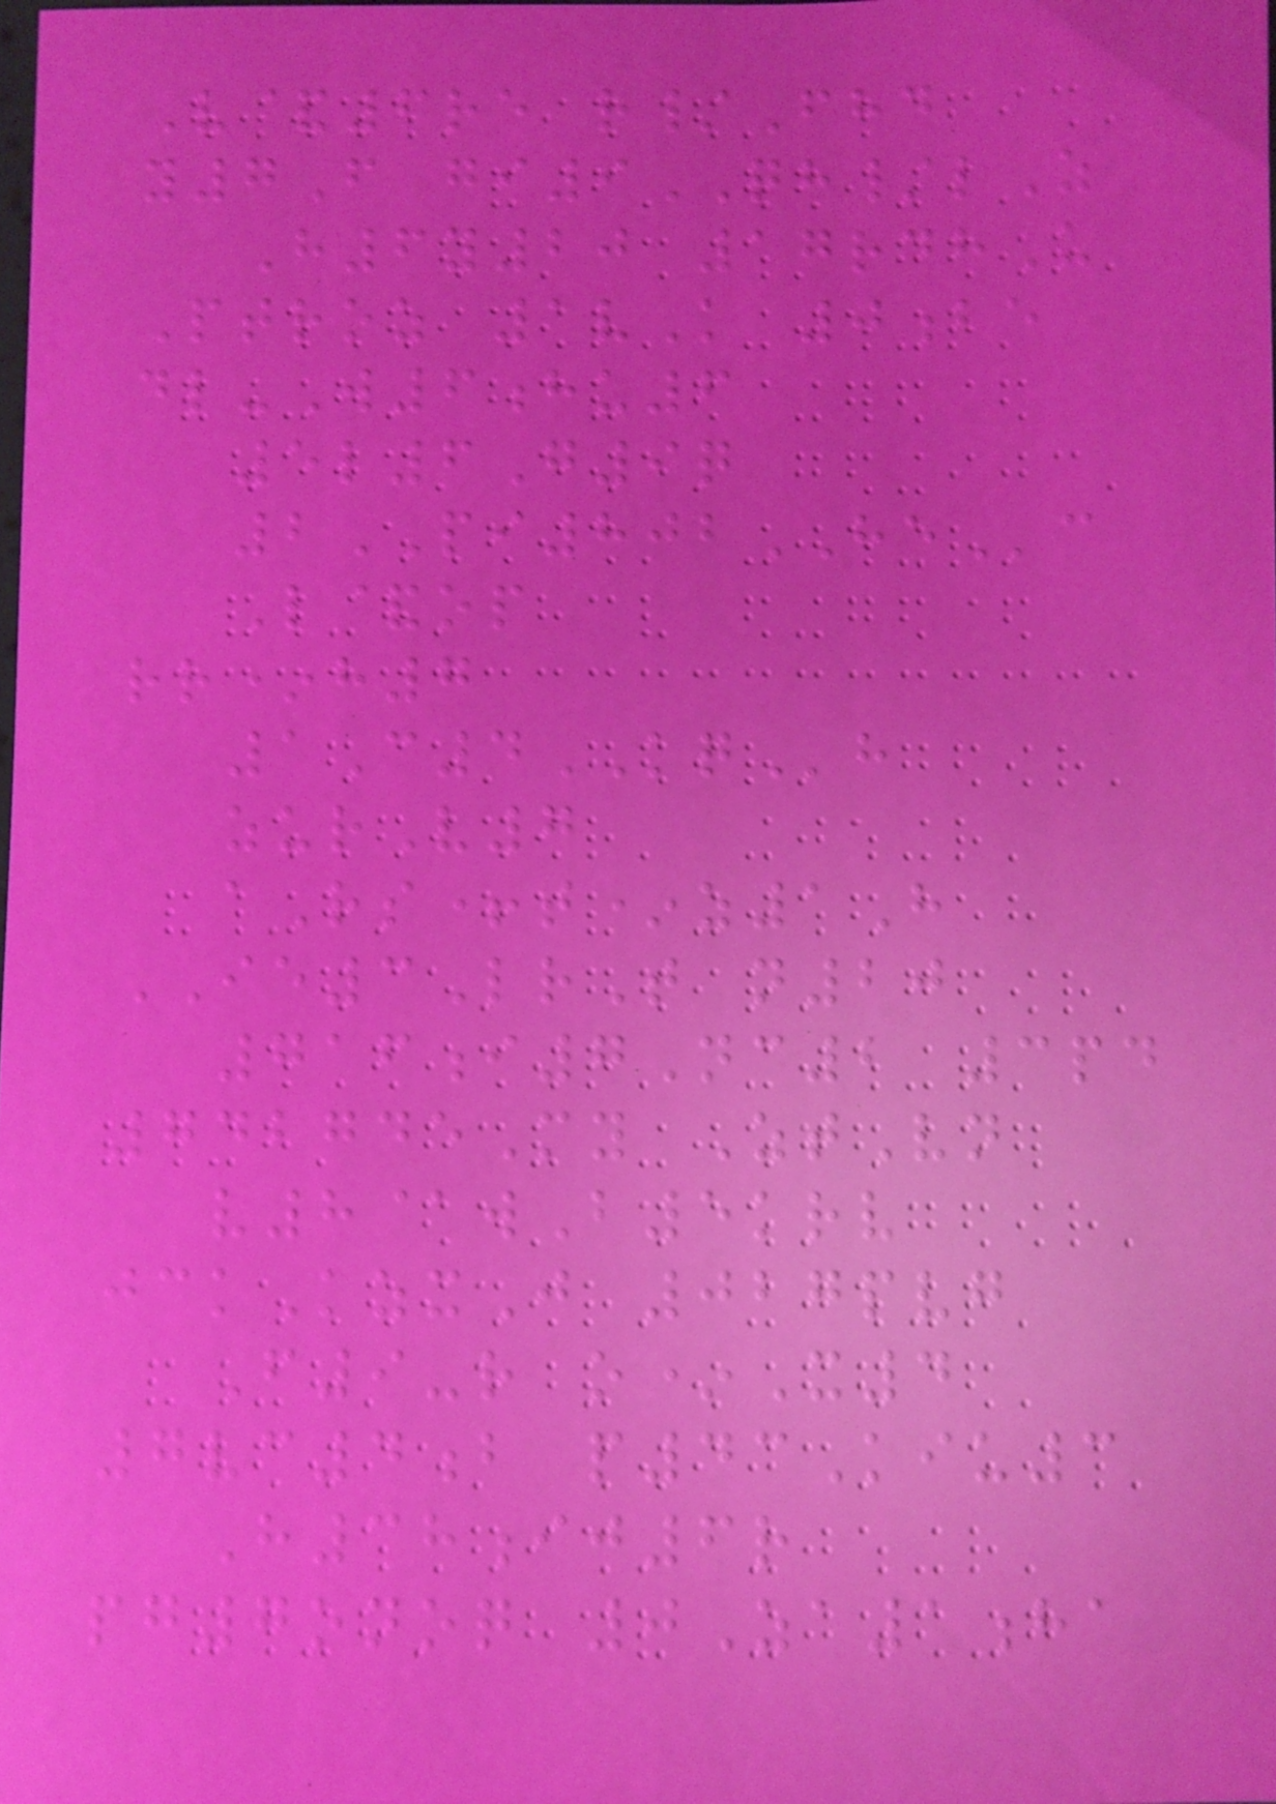V&6re r/Fhd
y7F gi9QH/lZ
H6y20 17rdhU
Ptroz 1vK 0be
dl-W6hu6
5l6G9q
2PI802HEc
L&op
rr*h7
1C4KQh
zurV7
aRs+t*z1H
IE3LrT n20
716i7Nc2 3pd
742745My ZtVn
v8@wB5krv
jckKzxJ 027pvg
F9-r o*X4
7vc4b p43Kiu3
H38ij6r
pg7onoq 0Za1ha
